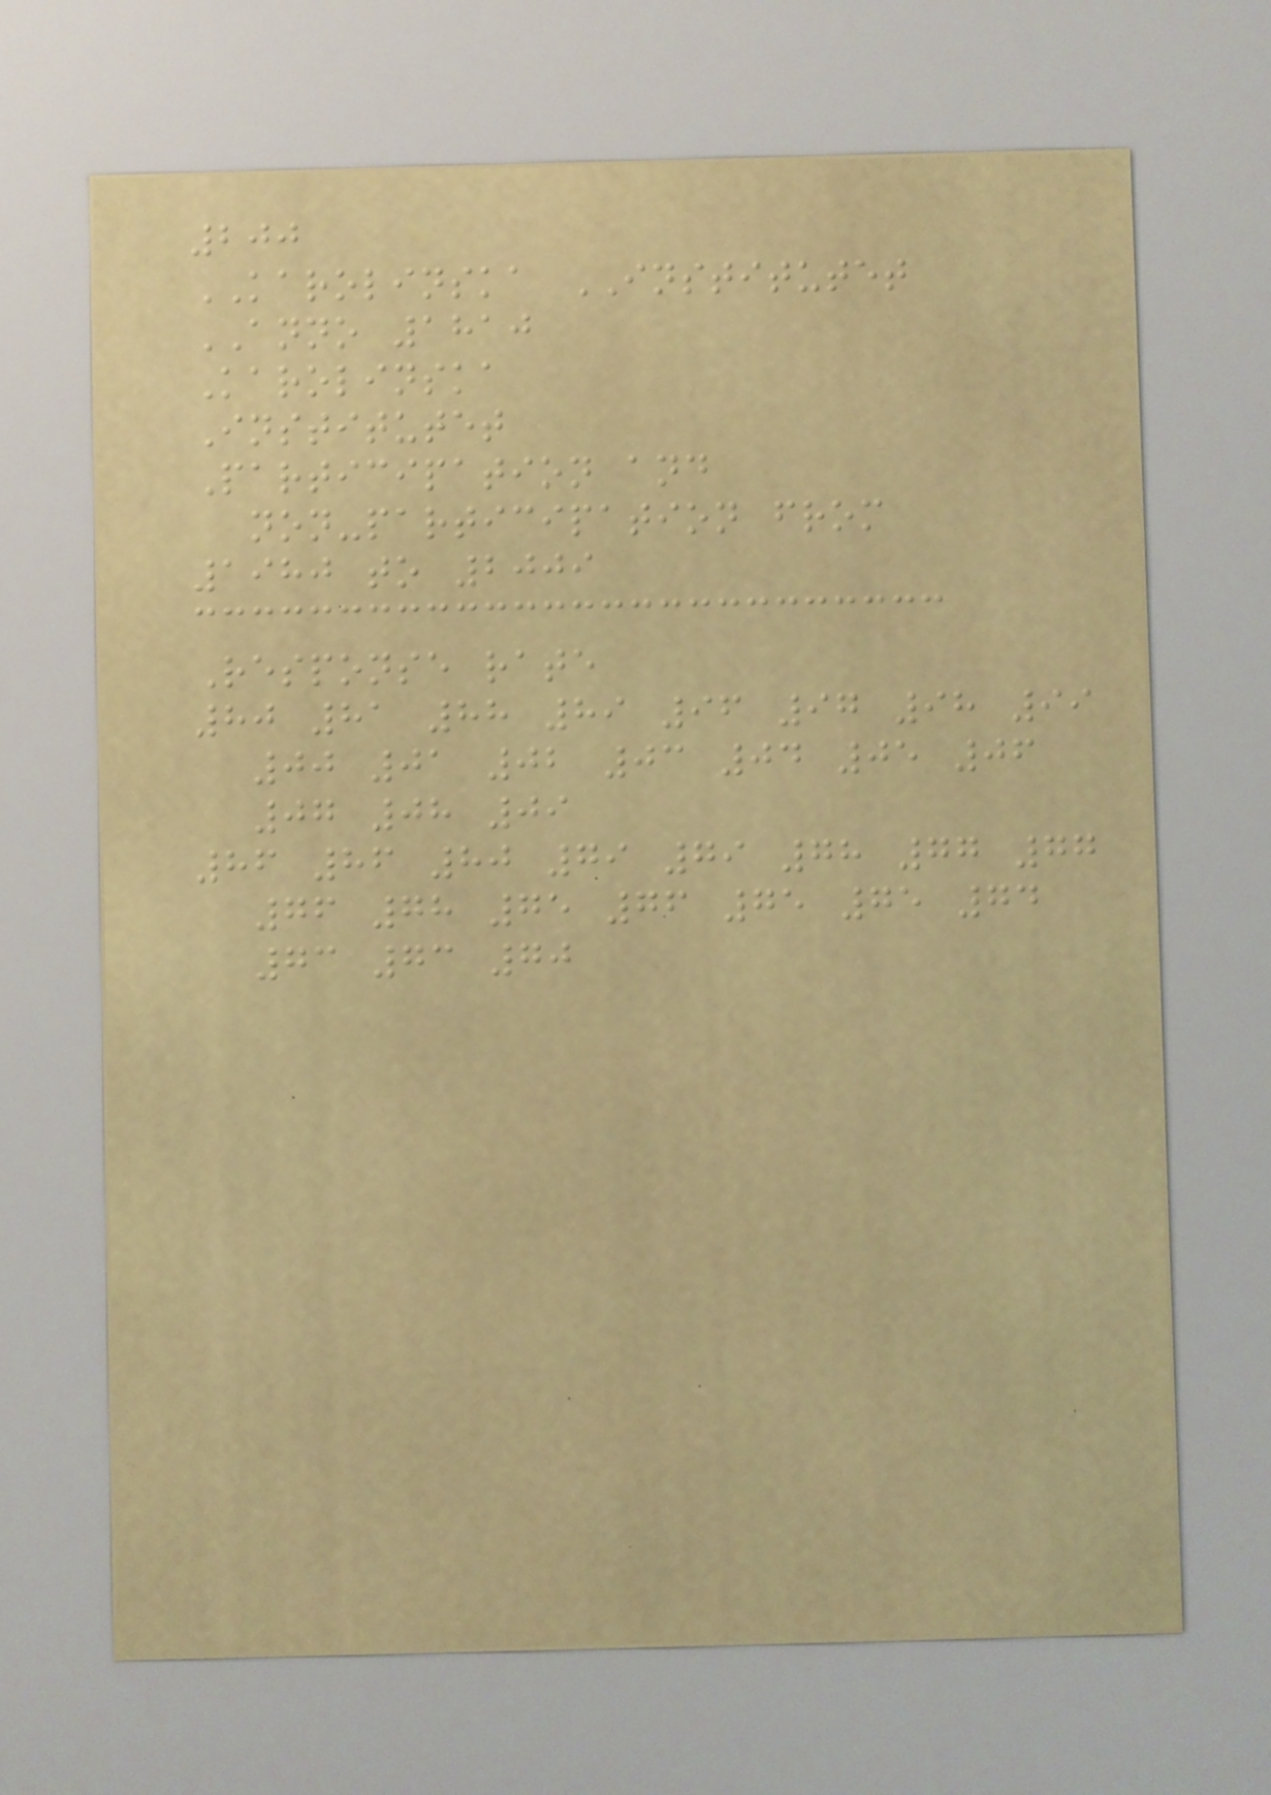200
KAROLINSKA INSTITUTET
ANNO 1810
Karolinska
Institutet
Participation and
non-participation from
1980 to 2009
Response rate
80 81 88 89 96 97 98 99
00 01 02 03 04 05 06
07 08 09
86 86 80 79 79 78 77 77
76 78 75 76 75 75 74
73 73 70
